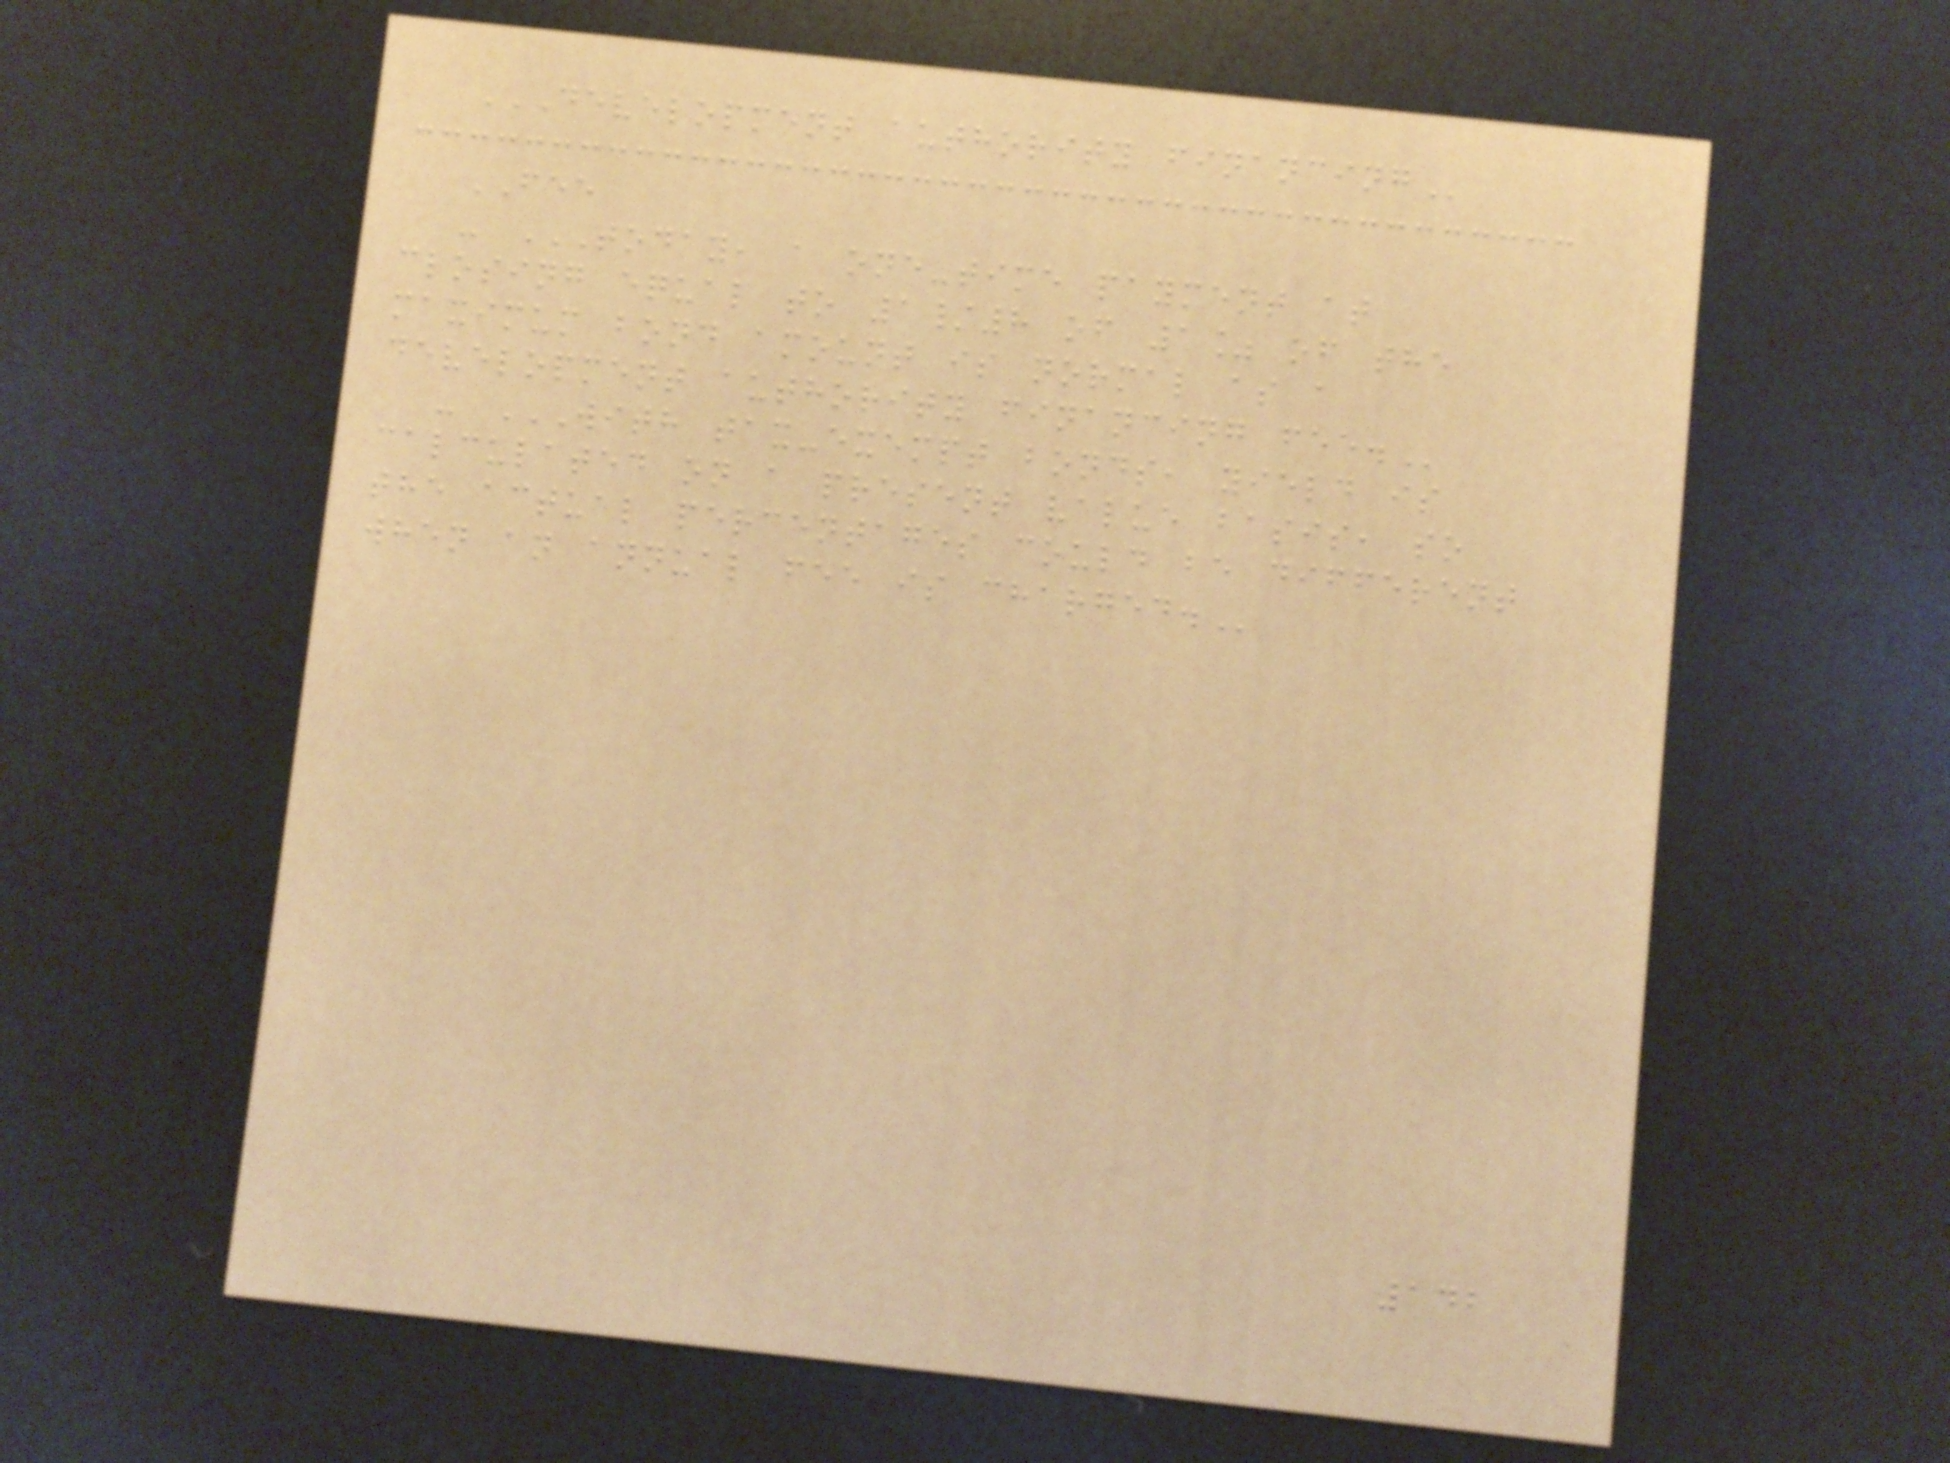DEVELOPMENT AUTHORITY FINANCING
FEE
- TODAY, A ONE-TIME PAYMENT AT
CLOSING EQUAL TO 1/8 OF 1% OF THE
MAXIMUM BOND AMOUNT IS NORMAL AS A
DEVELOPMENT AUTHORITY FINANCING FEE.
- WITH TAX-EXEMPT BONDS, YIELD IS
CALCULATED ON A PRESENT VALUE BASIS, SO
THE ACTUAL PERCENTAGES COULD BE DIFFERENT
WHEN AN ANNUAL FEE IS CHARGED.
142
